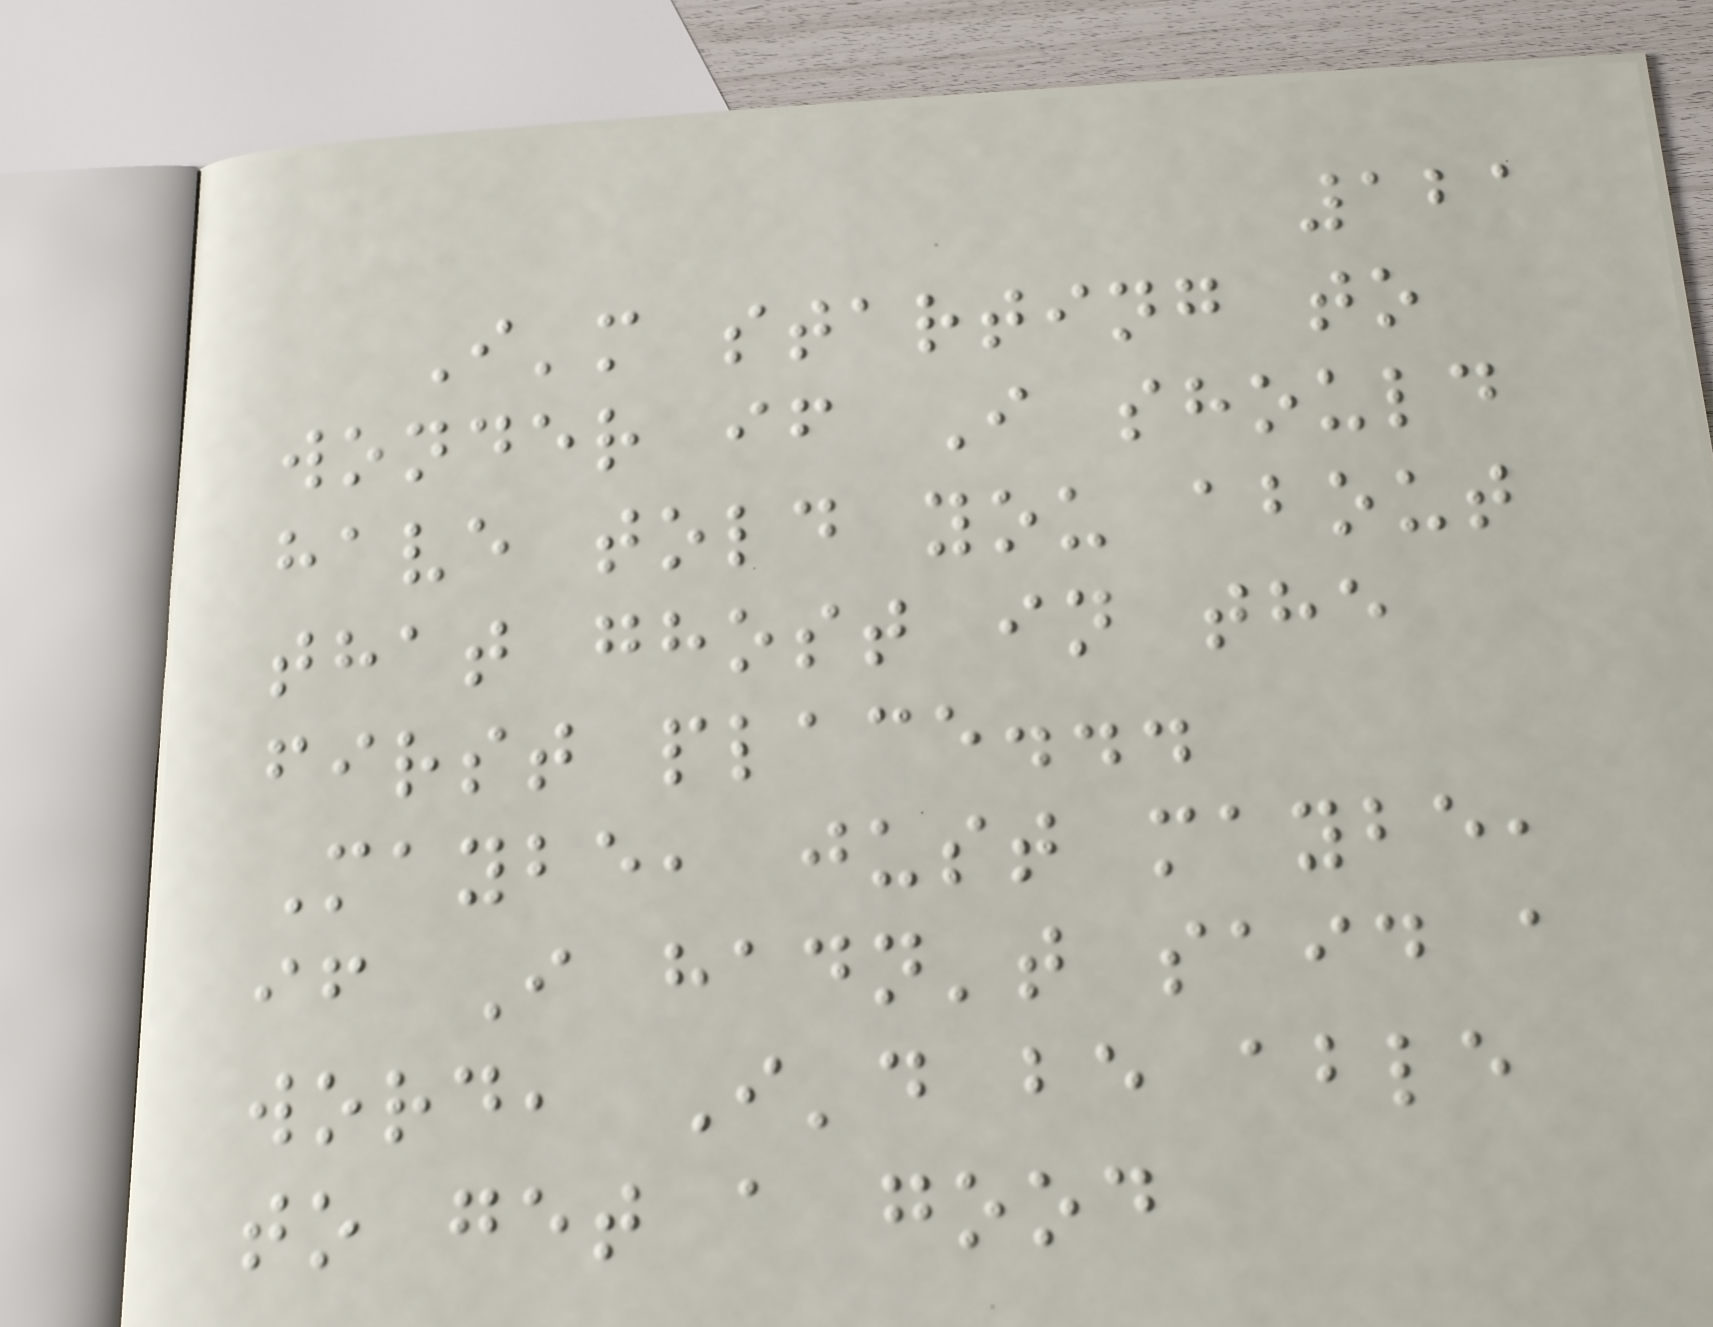121
I'm starting to
wonder if I should
have told you about
that ghost in the
first place...
Maybe, just maybe,
if I hadn't said a
word, I'd be able
to get a good
